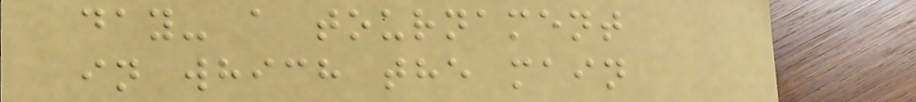day- a tournament
in which the main
